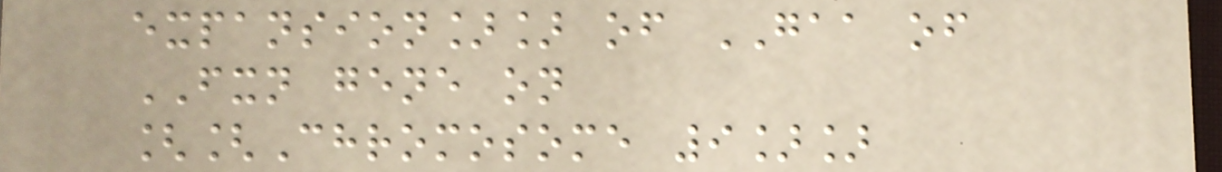expansion]] of GAA of
FXN gene on
[[Chromosome 9]]
